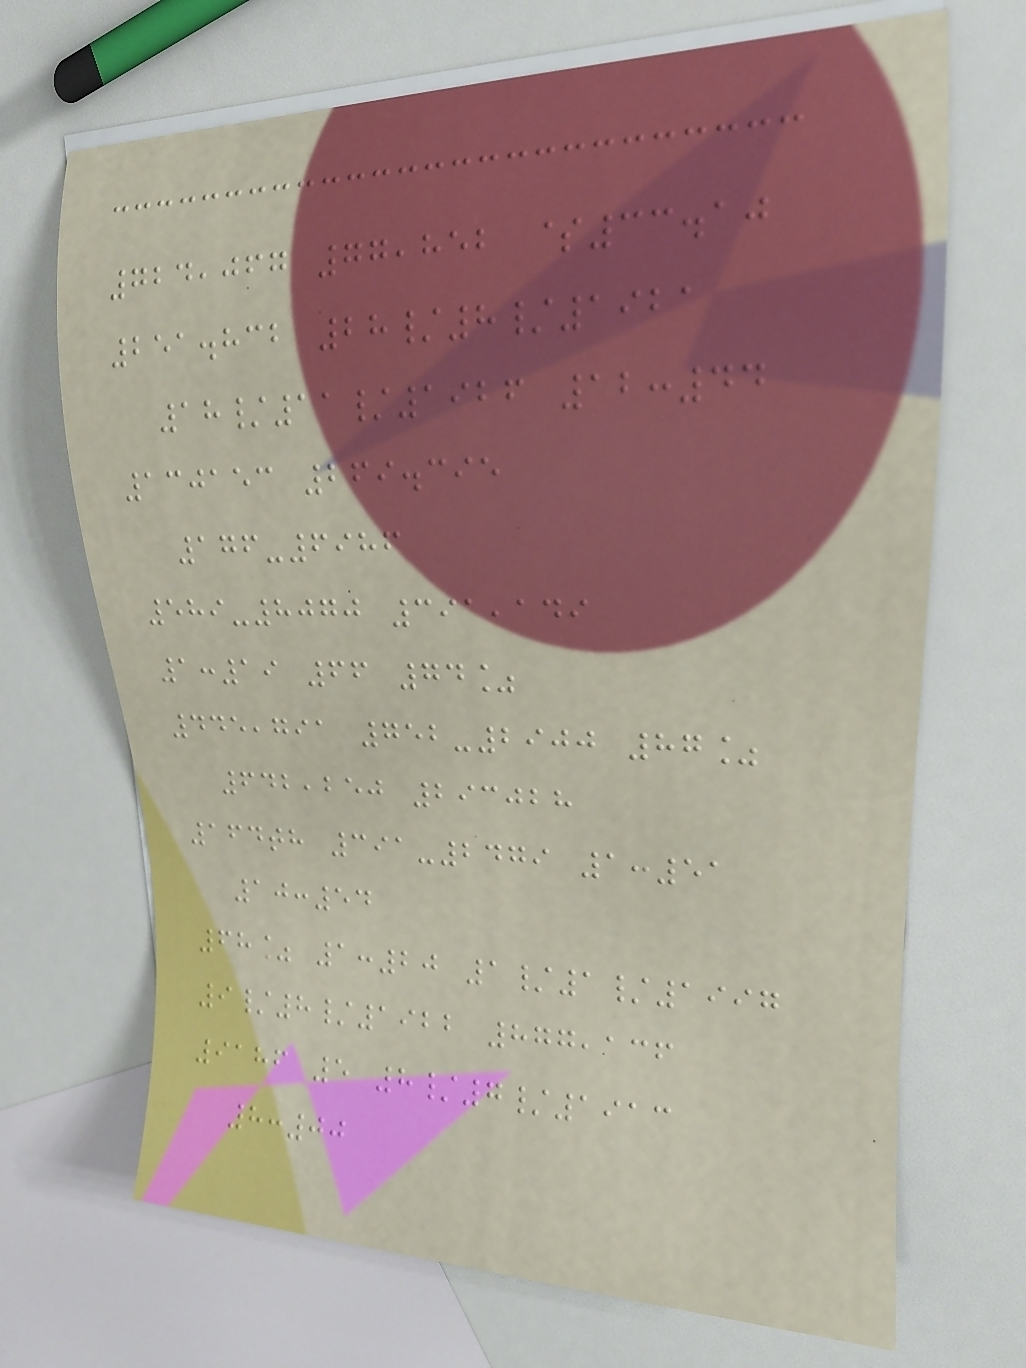724,067 77,852 $33.10
251.832 28/8/1921
18/11/1926 12:44
130153 269.395
176-6986
589-8070 391,149
1:19 66 74%
445,791 752-2900 87%
642,250 293028
164th 391-2479 1:51
10:54
68% 1:20 1/1/1997
9/8/1922 877,136
9186 5 8/7/1913
8:00
